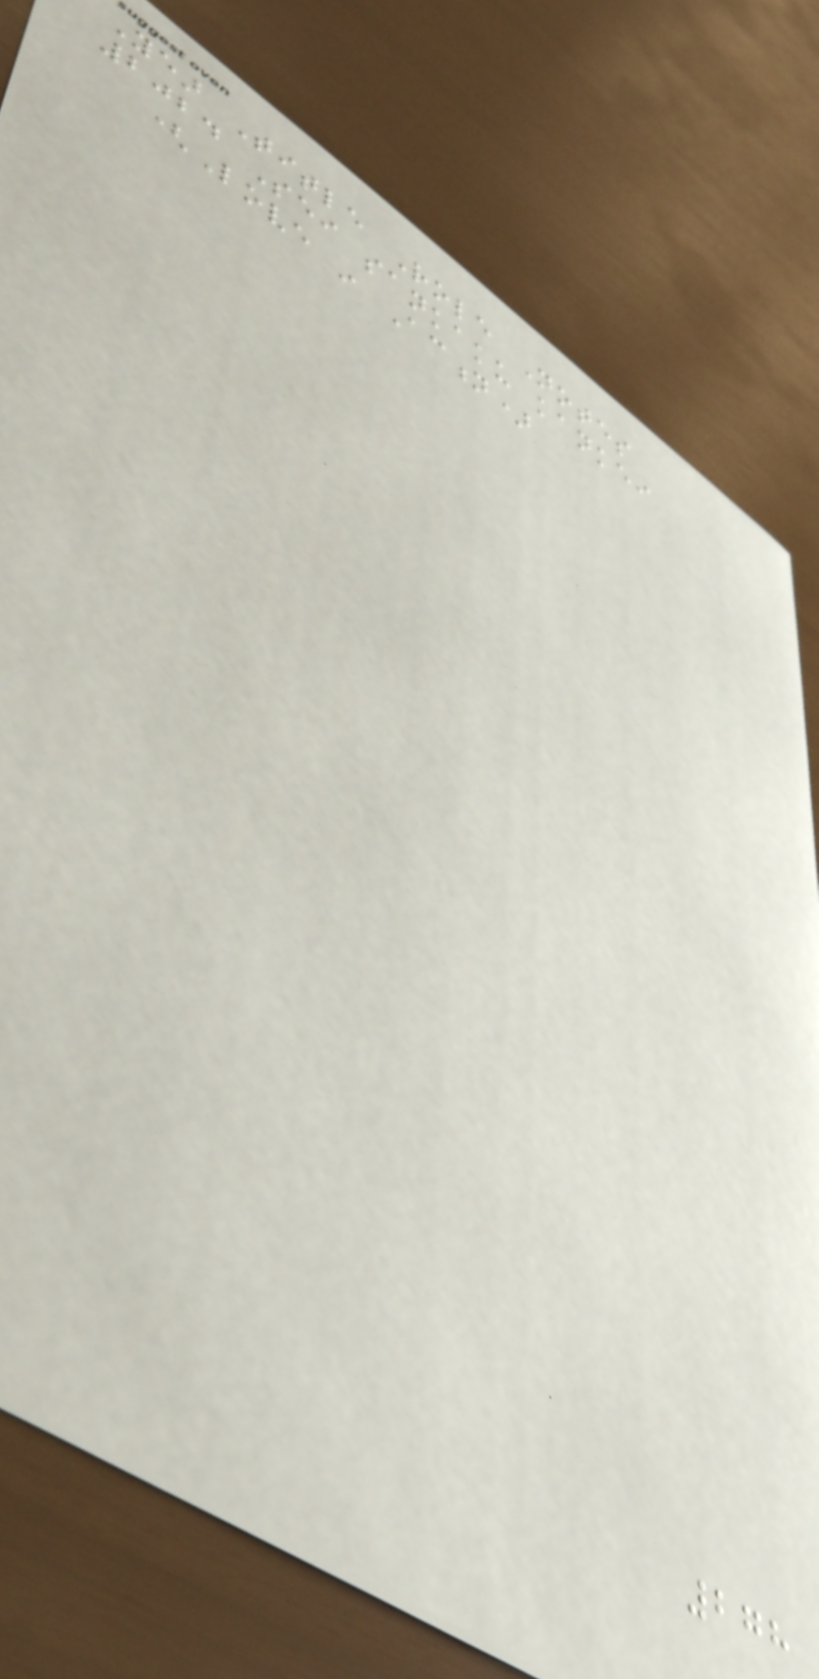Year Title Role Notes
2024 Sei sankaku kankei
(Love in Action)
278
